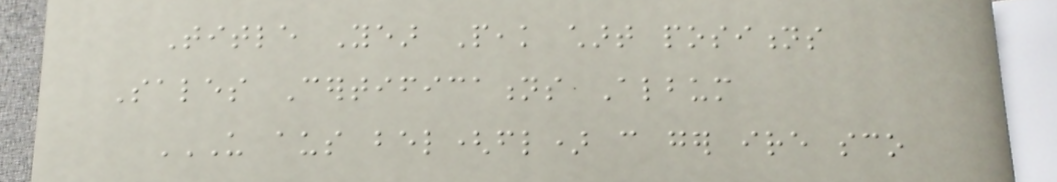Title Year Peak chart positions
Sales Certifications Album
US AUS BEL(FL) CAN GER IRE SCO
